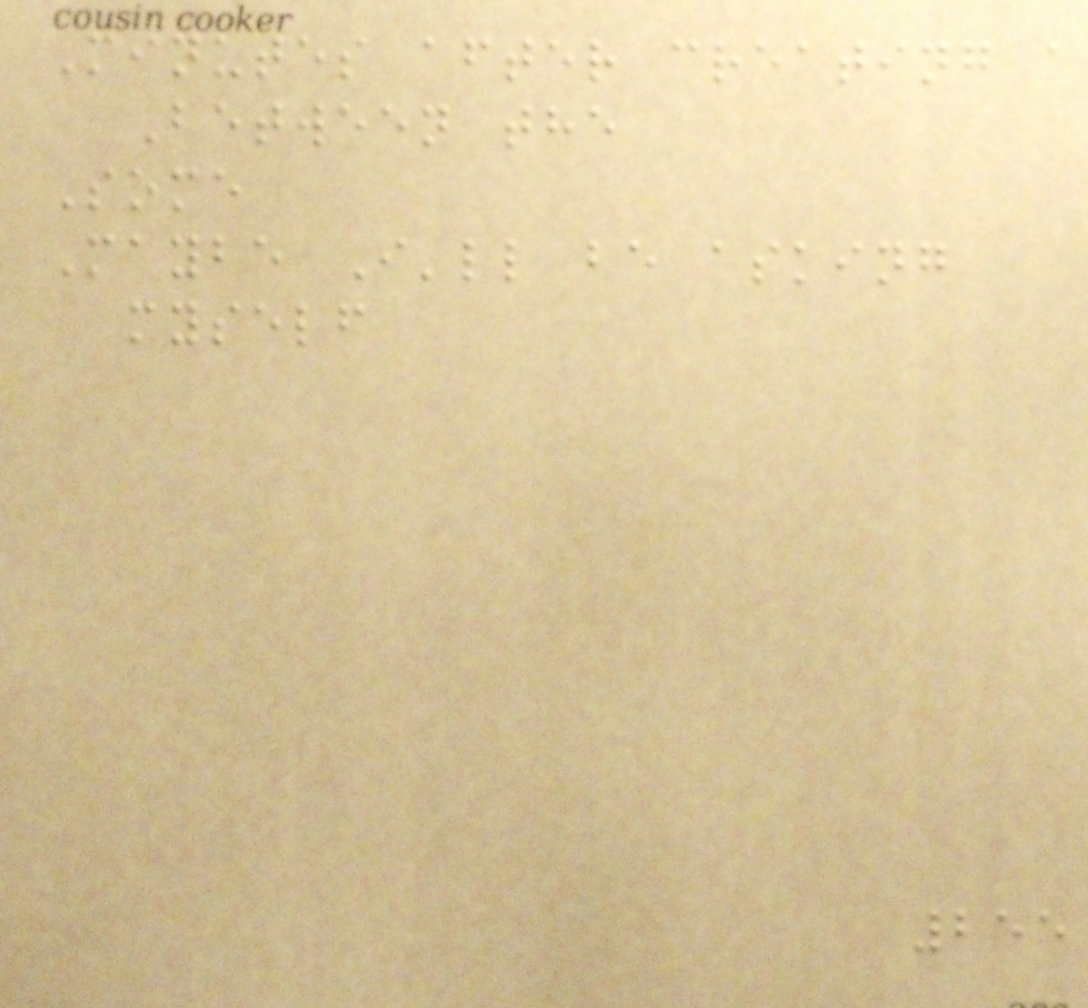Minutes after creating a
Between the
Some
Maybe I'll be asking
myself
255
